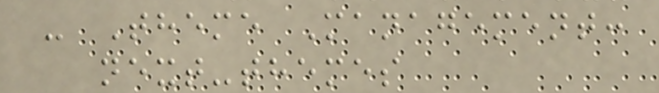- Theme Management:
next-themes
